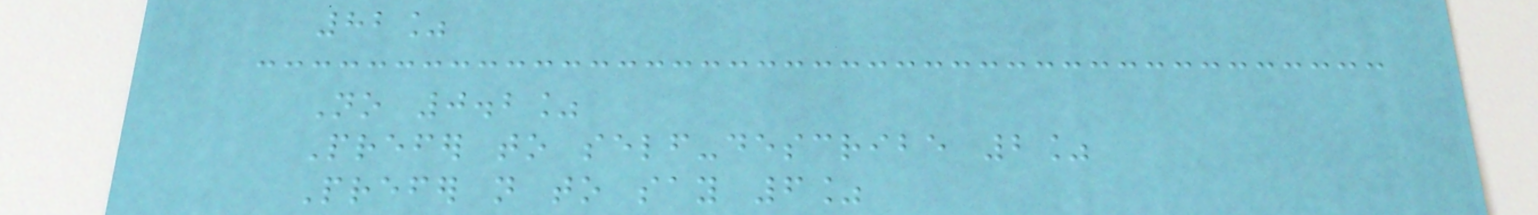82%
No 0.2%
Prefer to self-describe 2%
Prefer not to say 6%
